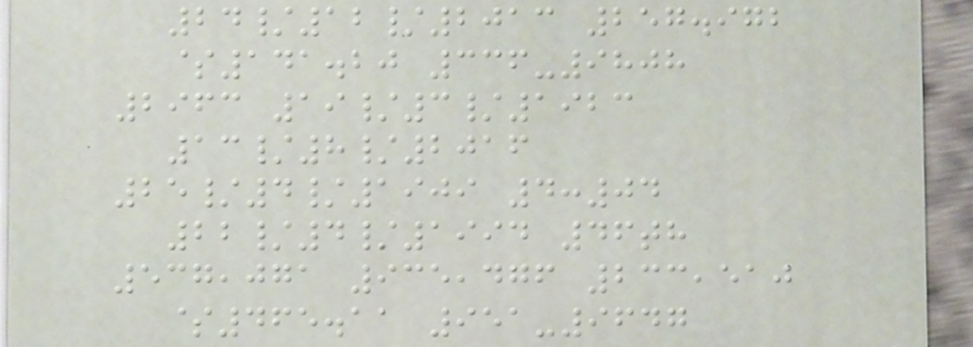24/12/2013 257.972
$141.20 336-9808
2963 19/3/1923
13/8/2016
25/4/1909 4:04
22/4/1994 46th
537,071 935,476 233,510
$465.11 951-9647
